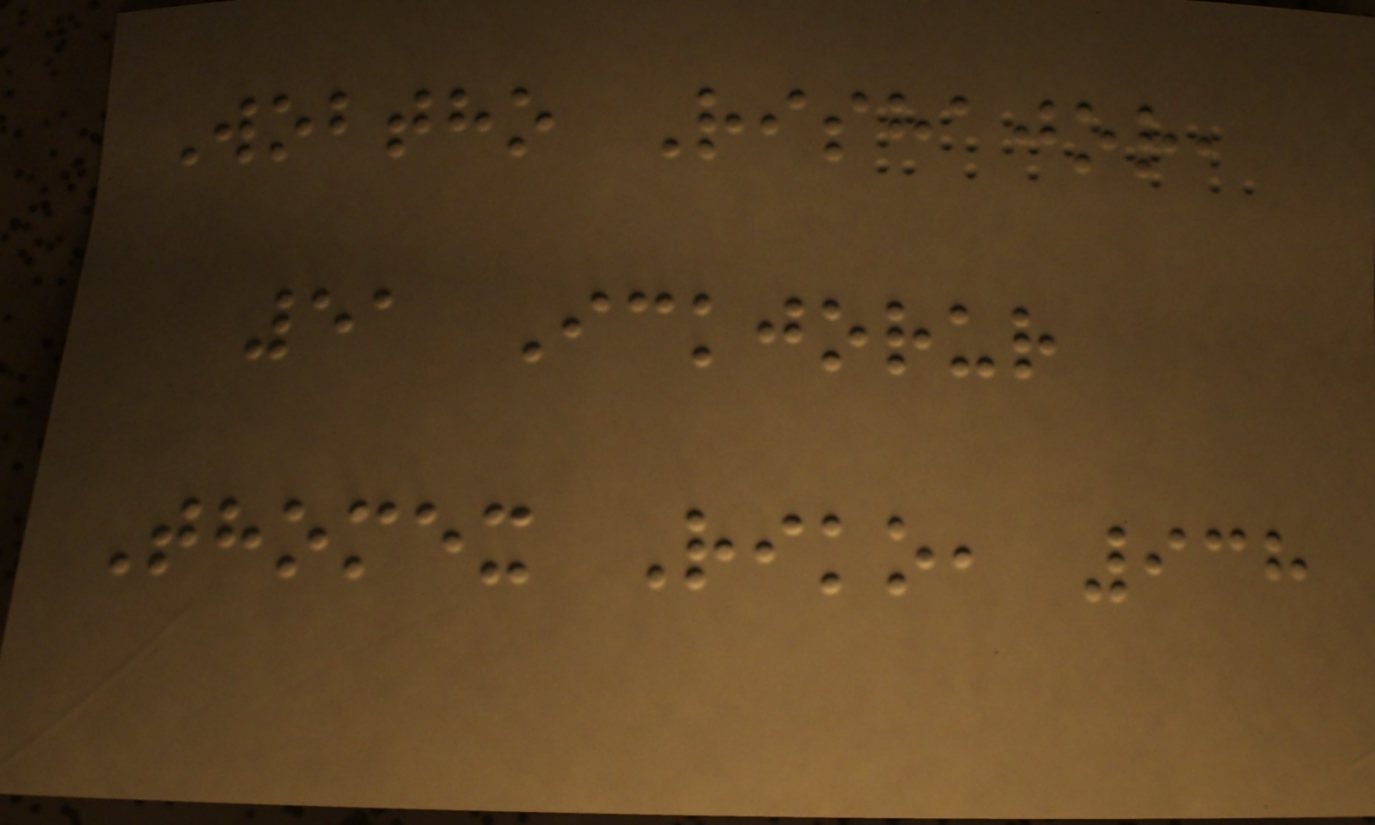Wobtho Rishajor,
51 Ickjorur
Thomex Riko, 938
